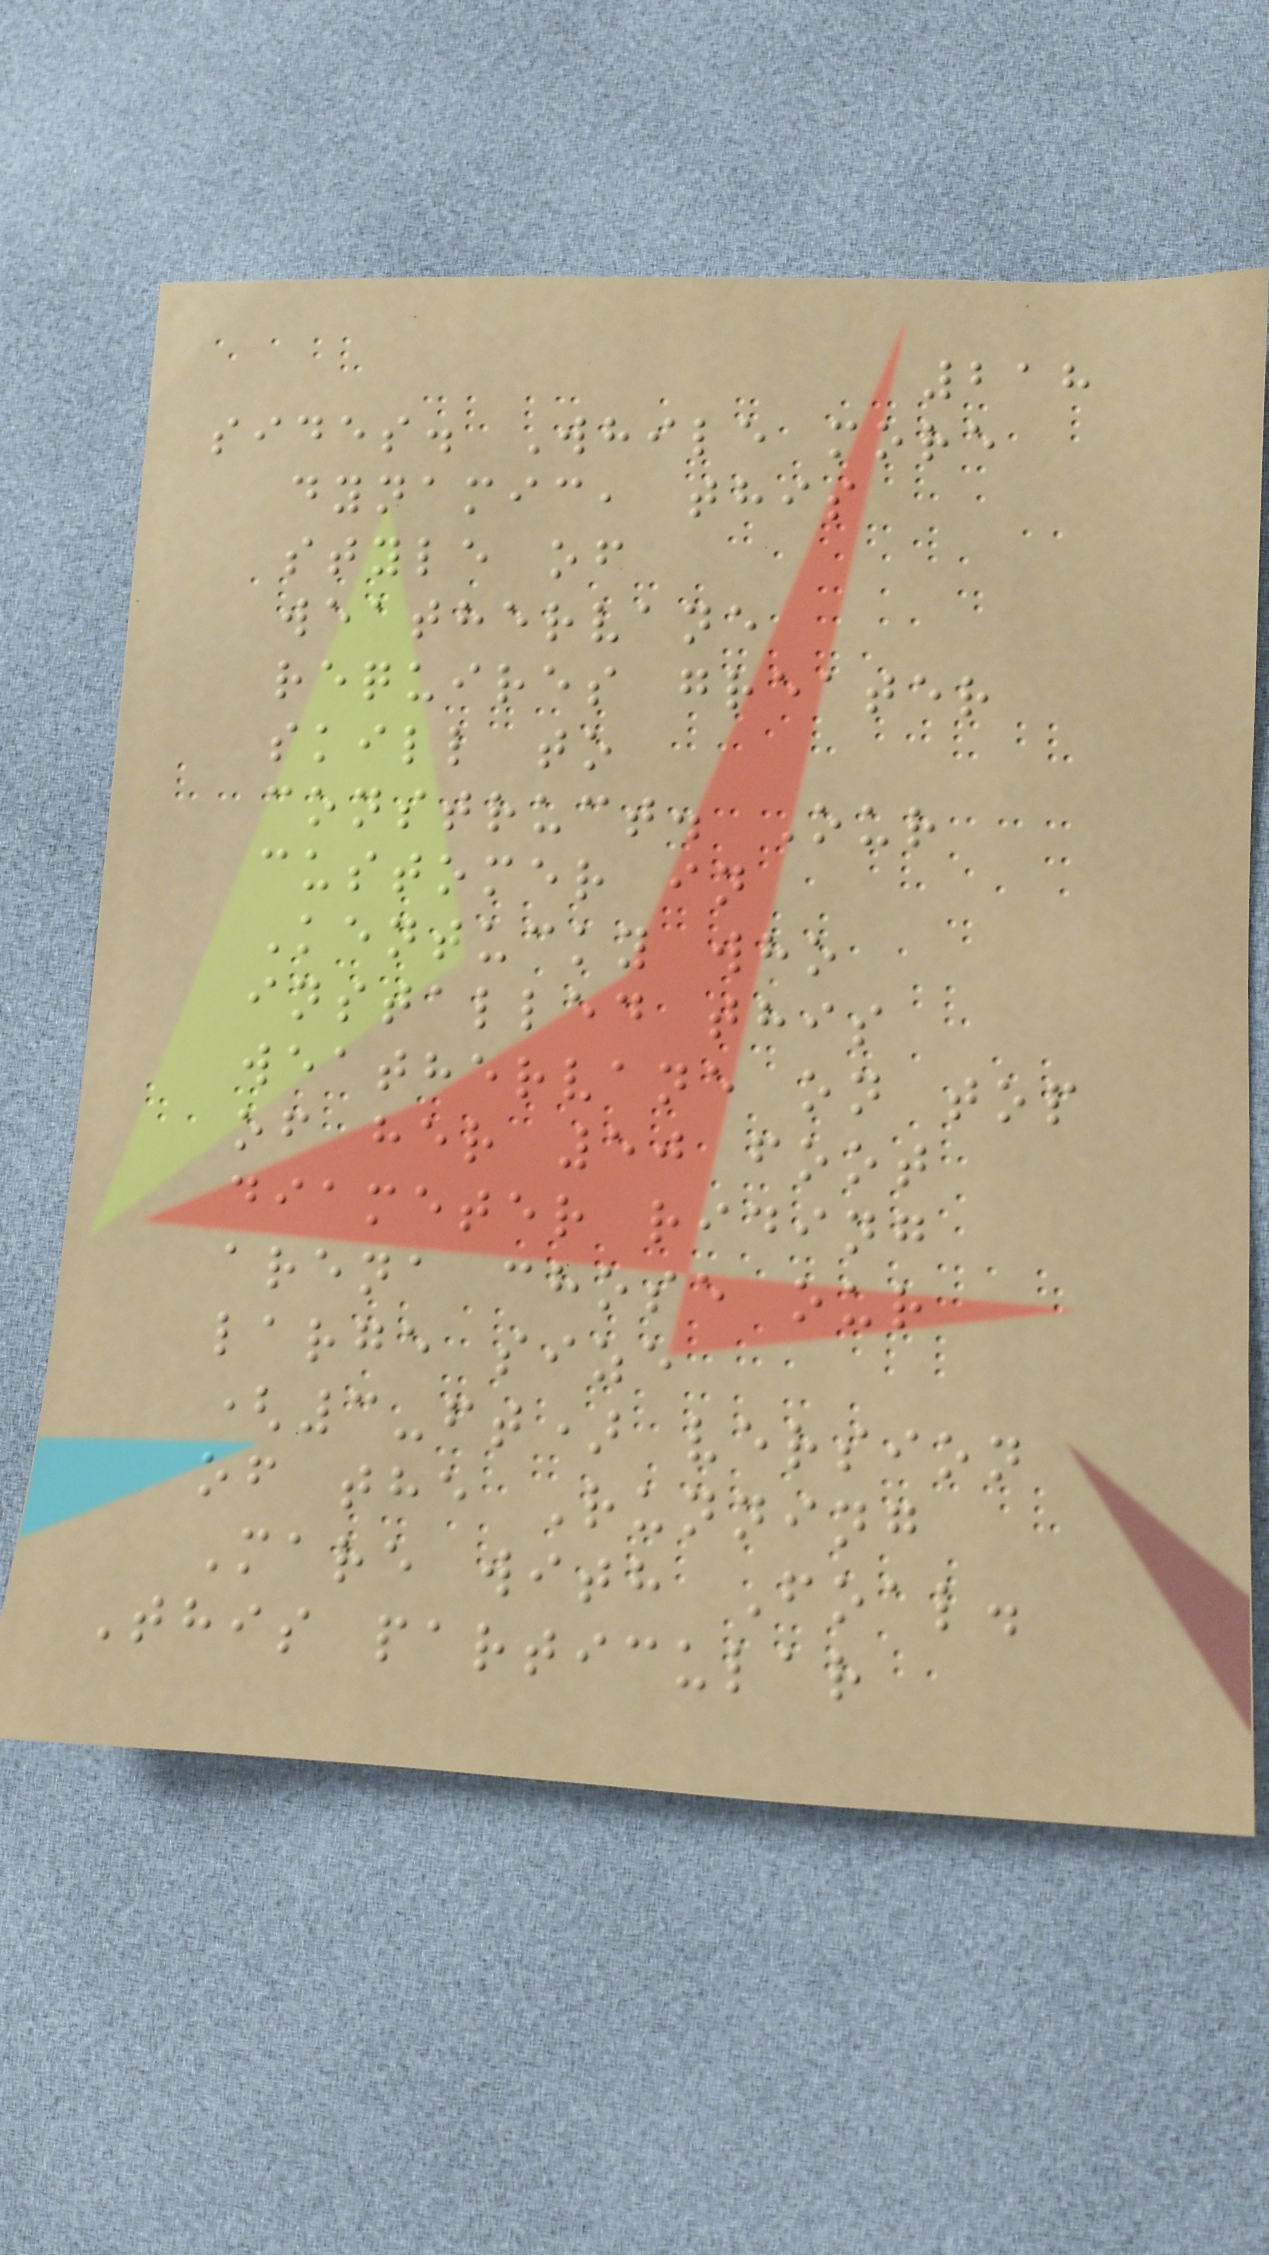218
sides. While more
dynamic, this
style of
weathervane
requires greater
skill to
construct. Our
customer in
Kentucky who
installed this
weathervane on top
of her 50 foot
diameter riding
arena chose our
large size
(3-ft) version
of the Running
Mare with Foal.
This particular
